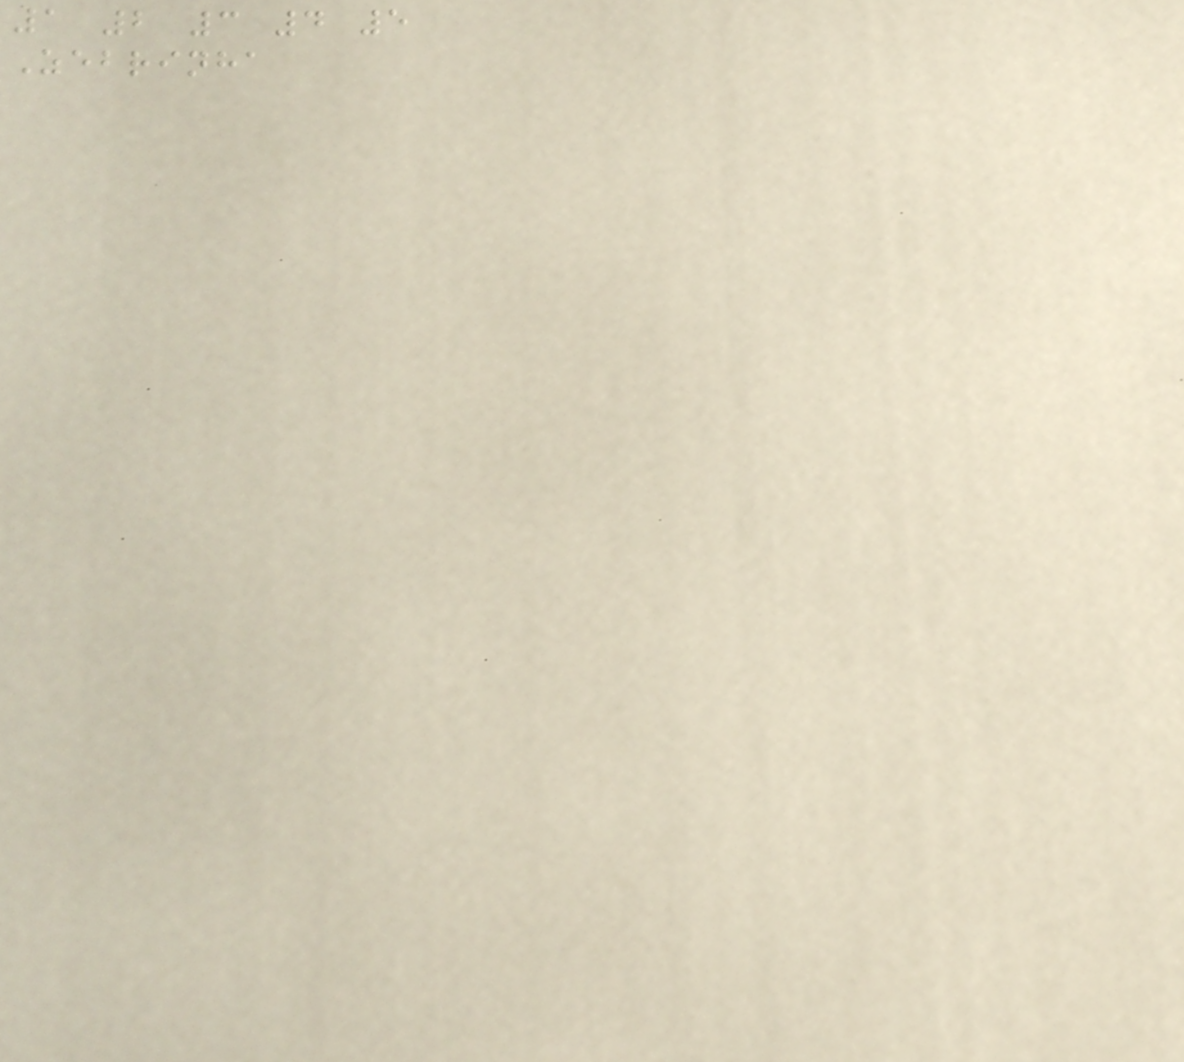1 2 3 4 5
Zebrinha
